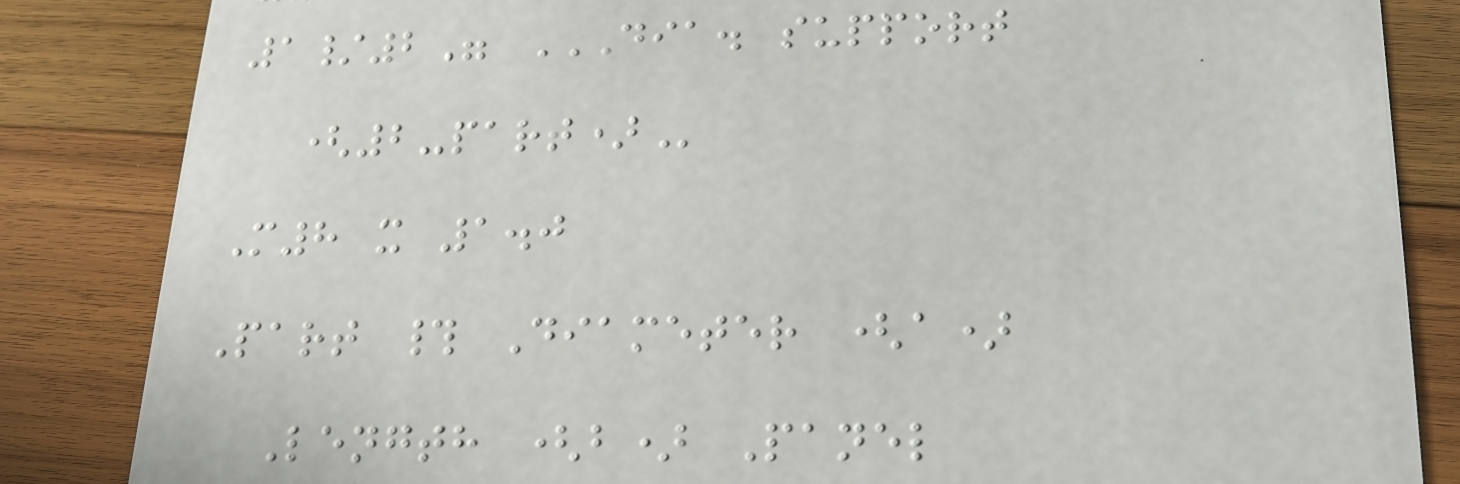1/2" DIA. SUPPORT
(2-PART)
M8 x 1.0
Part # Diameter (a)
Length (b) Panel
